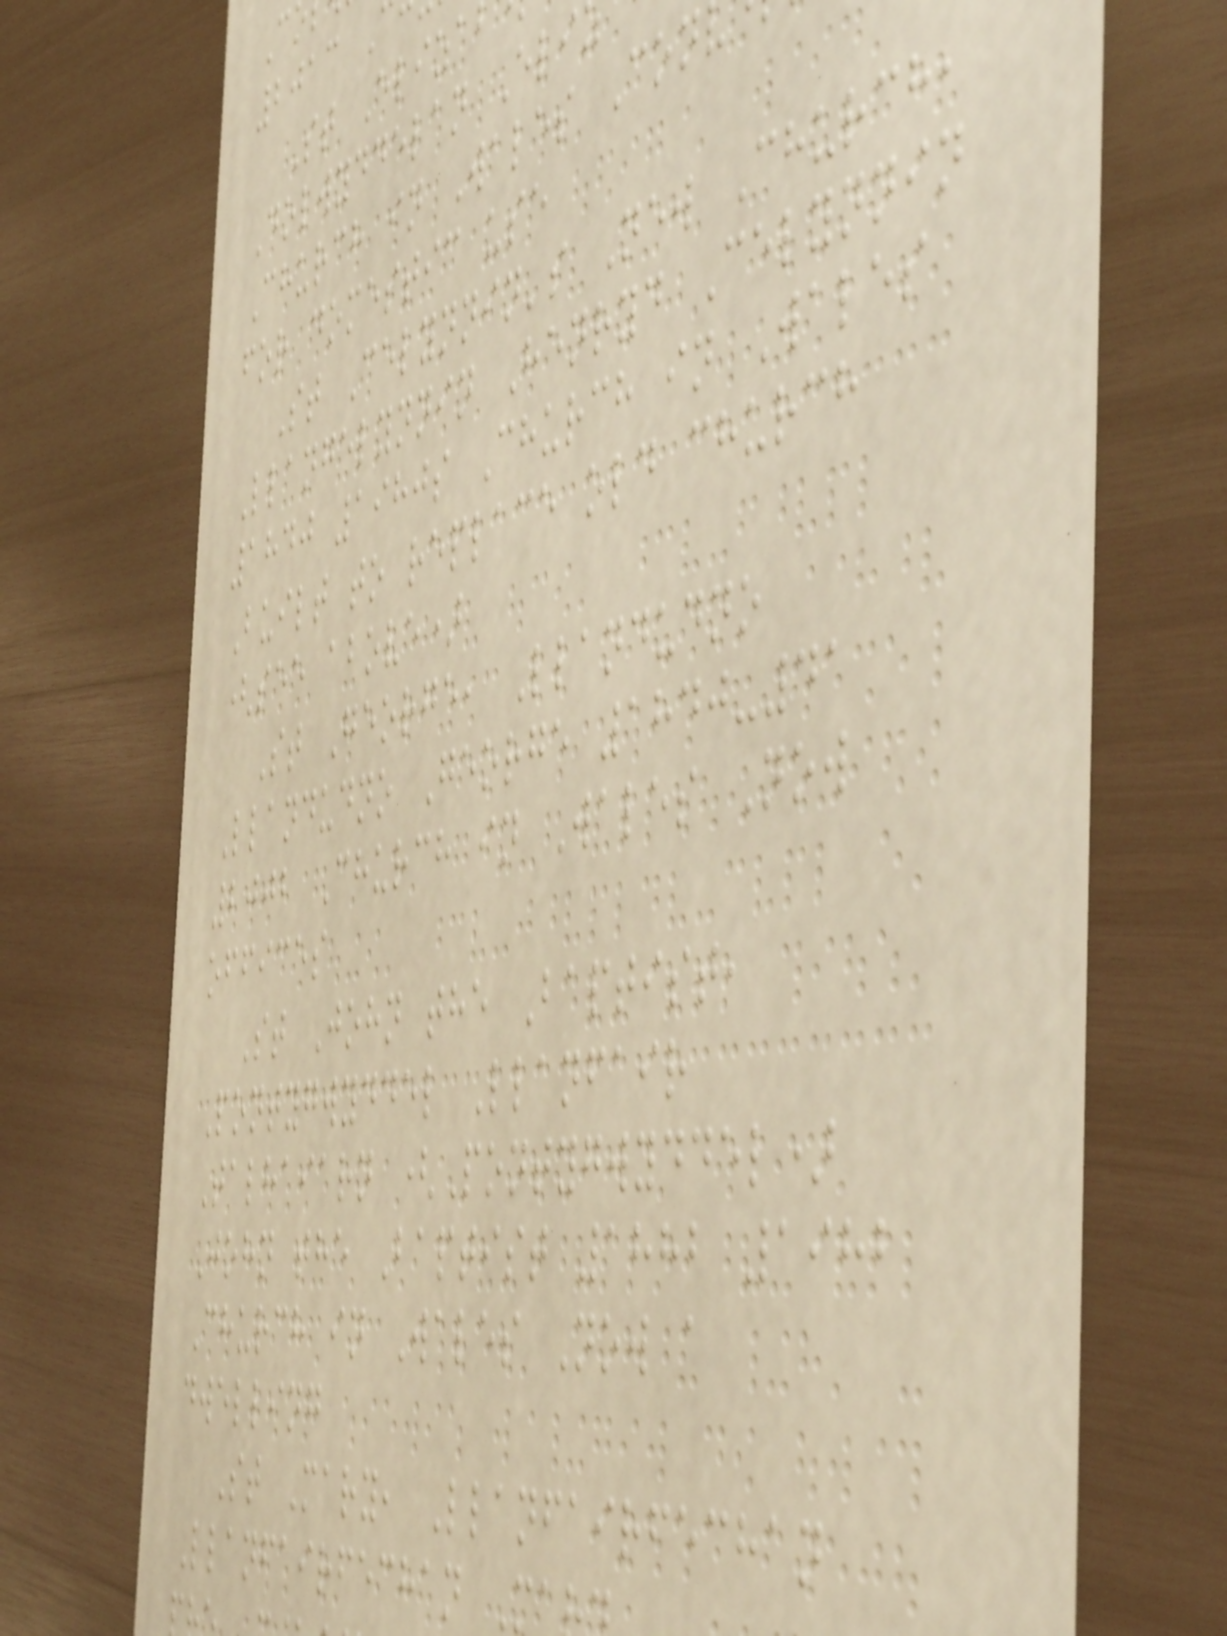St Eliza
Dolwyddelan Eli
Church in Wales Con
for domestic use
St Celynnin's New Church,
Llangelynnin Henryd Celynnin
1840 1980s Church in Wales
Built to replace old church
(see above)
St George, Llandudno
Llandudno George 1840-41
2002 Church in Wales Now
offices
St John the Baptist,
Pontygwyddel Llanfair
Talhaiarn (Pontygwyddel)
John the Baptist 1882 1982
Church in Wales Now a
dwelling
St Mary, Llanfairfechan
Llanfairfechan M
